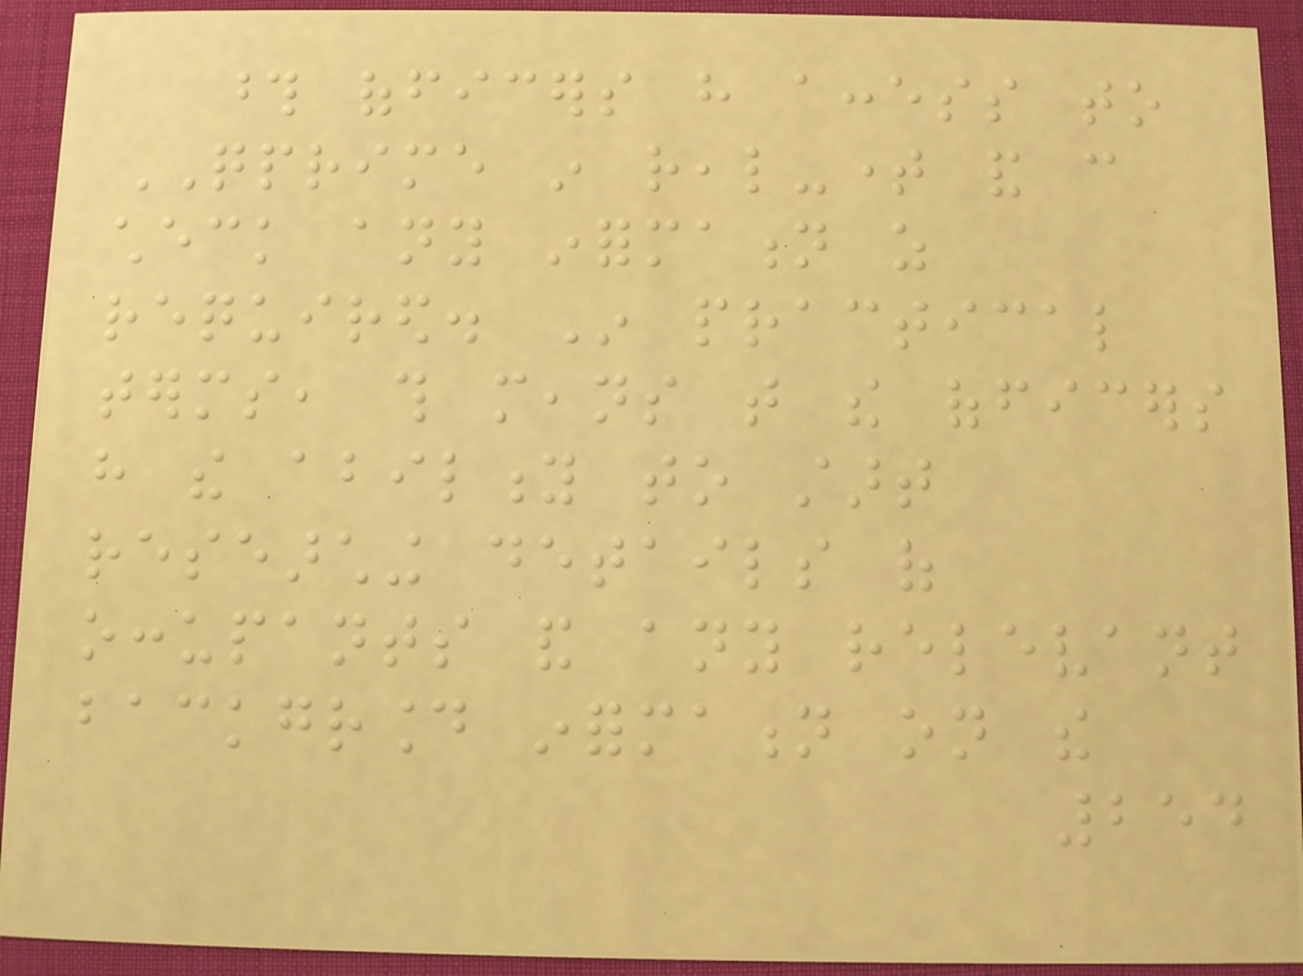those officers have access to
QPRIME in real-time and can
check any information as
required. In practical
terms, this means that the officers
have the ability to start
researching details of
occupants and any relevant
background information on the
254
